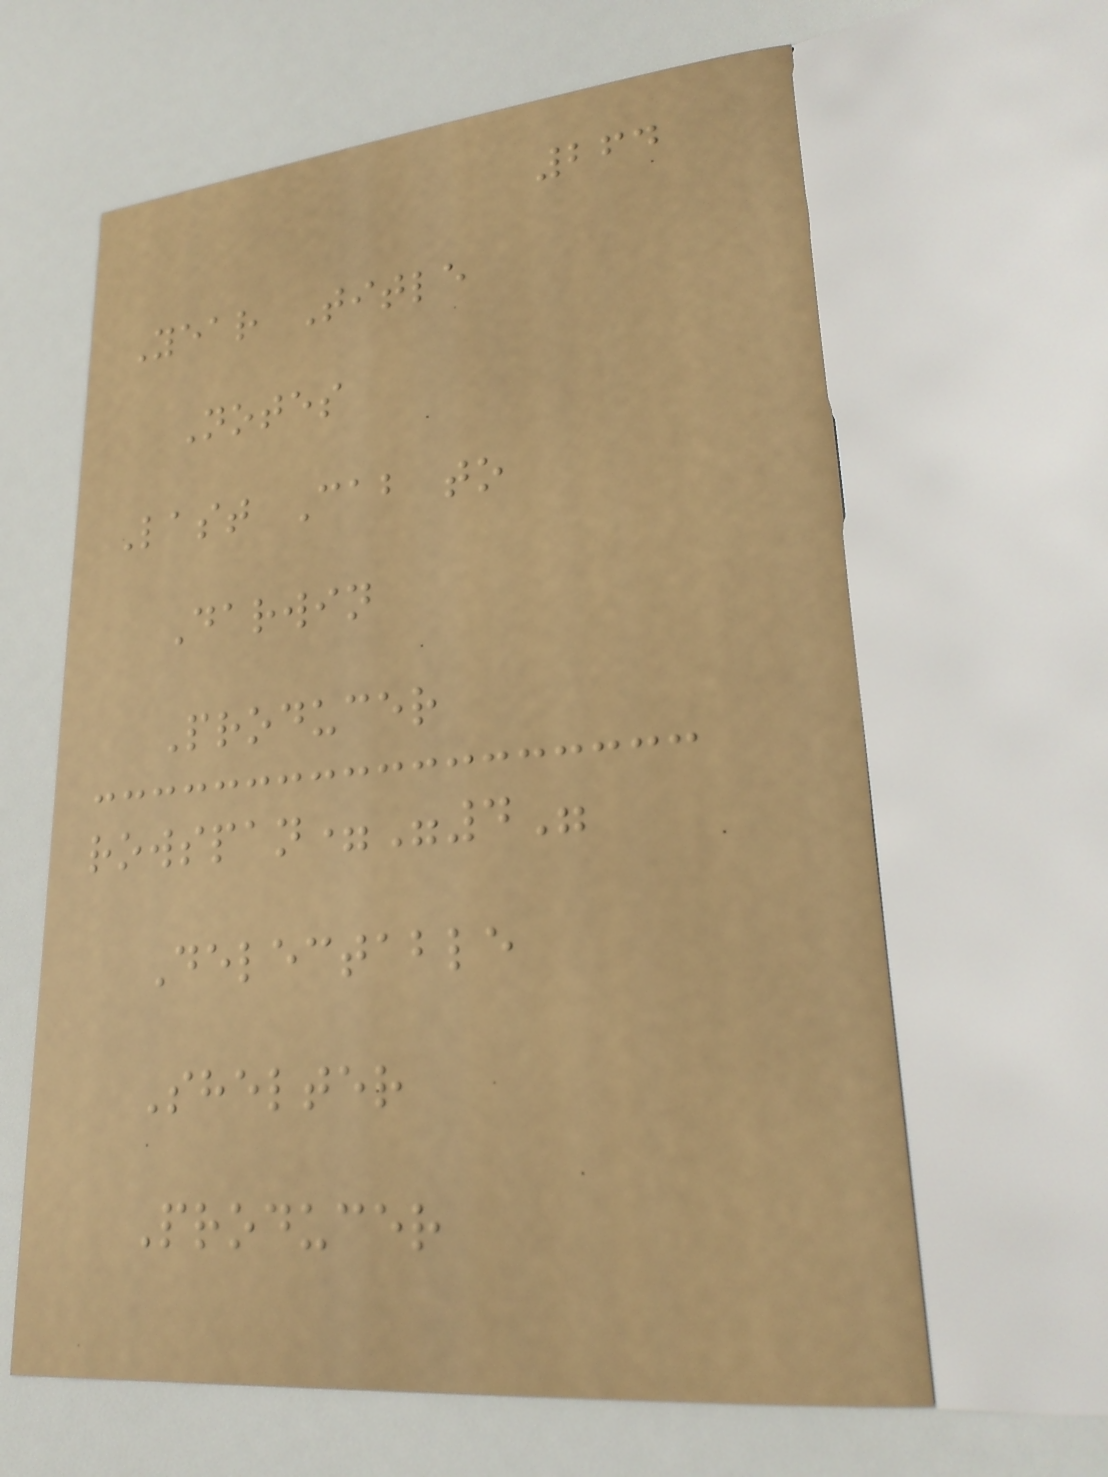264
Year Title
Notes
Last Cab to
Darwin
Producer
rowspan="4"
Delectable
Shelter
Producer
